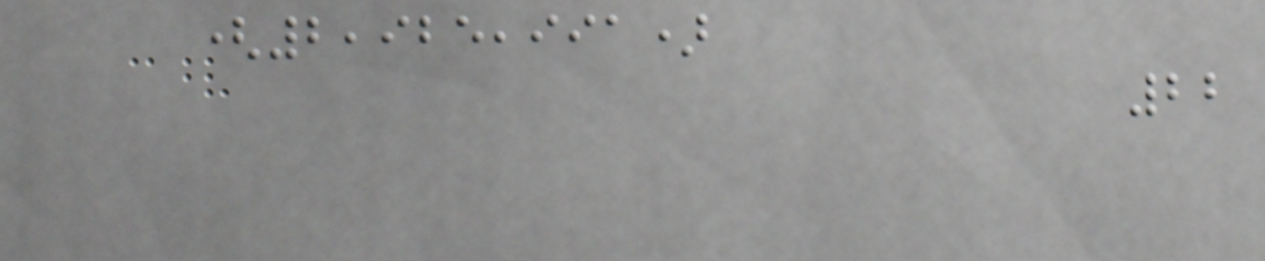(2,925,991)
22
